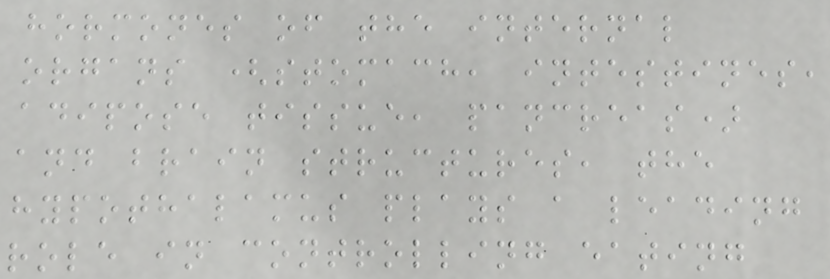hormones of the internal
organs (stomach, intestines,
adipose tissue, pancreas)
and brain structures, the
hypothalamus plays a leading
role in controlling eating
